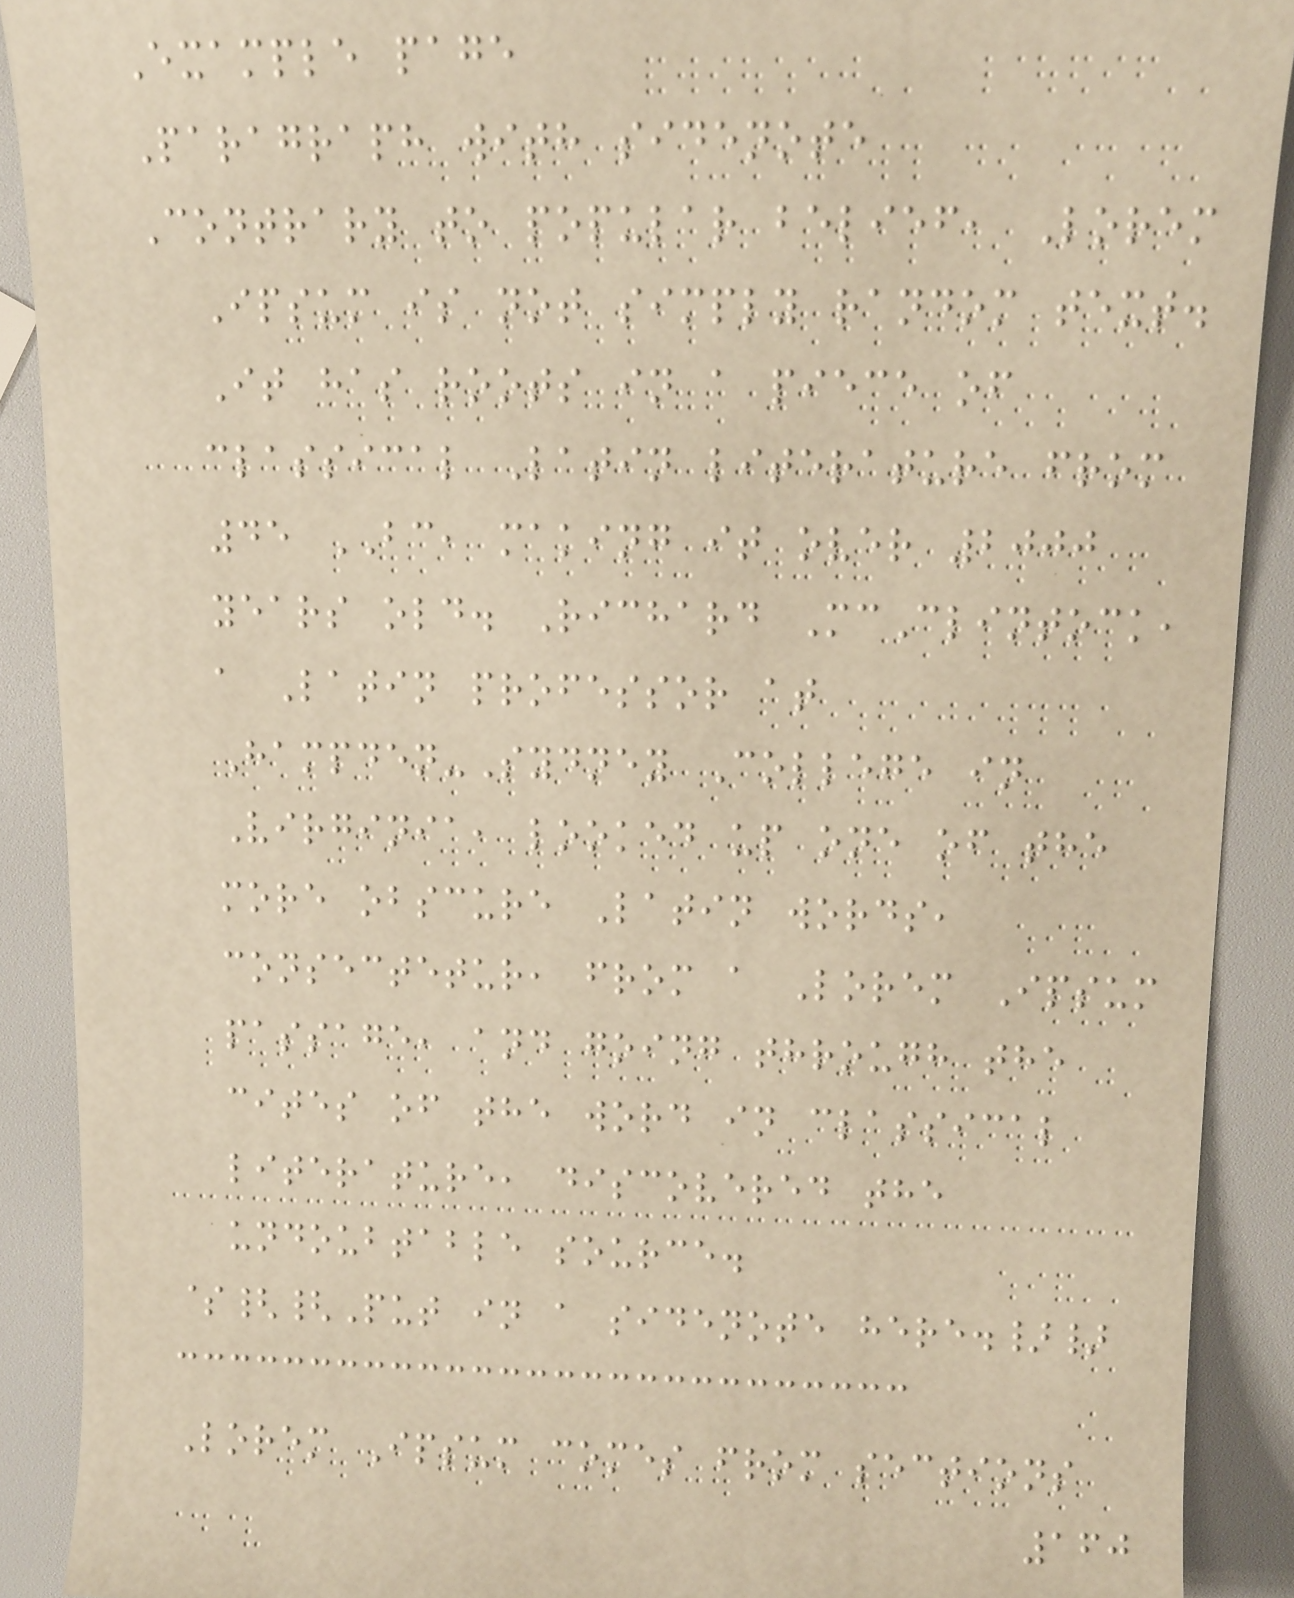Example page
Paragraph with sidenote
Contrary to popular belief, Lorem
Ipsum is not simply random text.
It has roots in a piece of
classical Latin literature from
45 BC, making it over 2000
years old. Richard McClintock,
a Latin professor at
Hampden-Sydney College in
Virginia, looked up one of the
more obscure Latin words,
consectetur, from a Lorem Ipsum
passage, and going through the
cites of the word in classical
literature, discovered the
undoubtable source.
${{Put in a sidenote here.}}
Lorem Ipsum comes from sections
160
